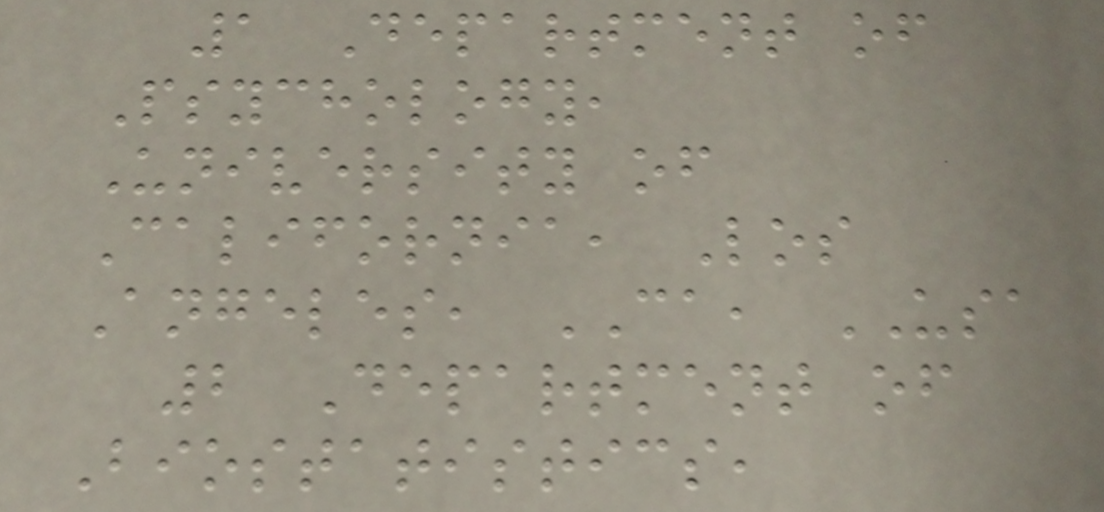1 Department of
Psychology,
University of
California, Los
Angeles, CA, USA
2 Department of
Biostatistics,
